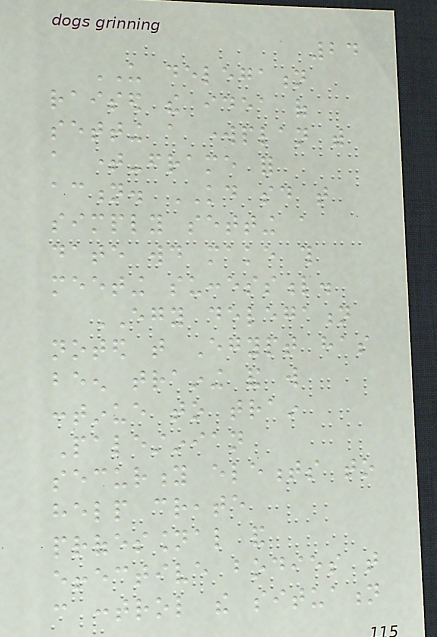24
US delegation
raised the idea of
setting a workplan with
a time-frame for
action. KD said that
simply setting a
date would make this
meeting successful.
EGY delegation
noted that Egypt has
been training and will
continue to train
Palestinian
security elements to
help create
professional and
effective bodies that
can control the situation
